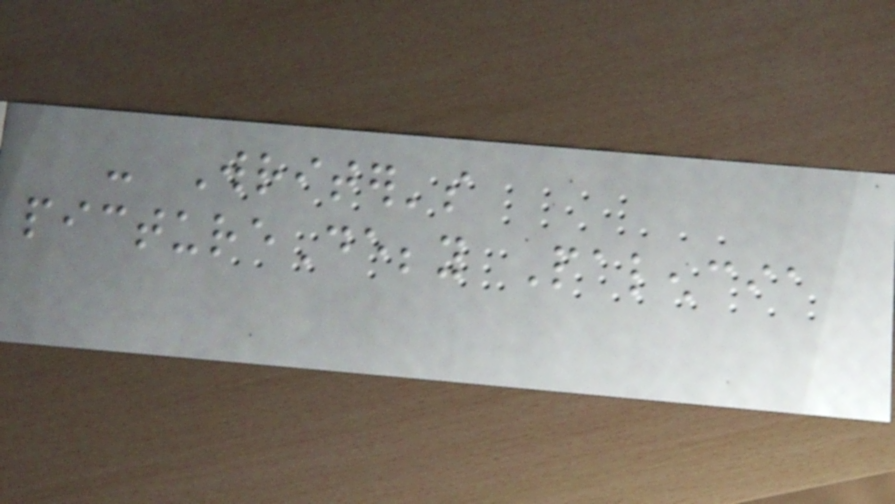- Writer's
pictureDebby Palencia
